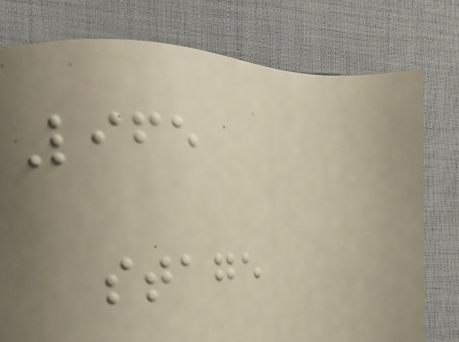Life
stage
